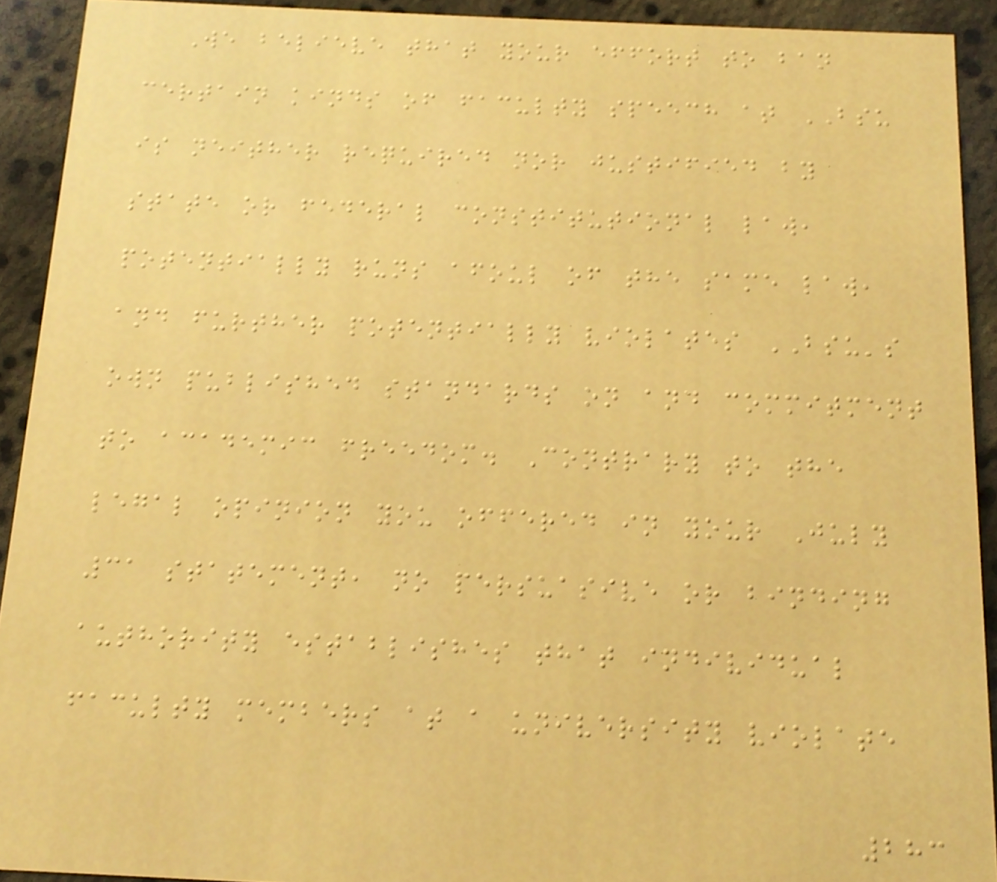We believe that your effort to ban
certain kinds of faculty speech at BSU
is neither required nor justified by
state or federal constitutional law,
potentially runs afoul of the same law,
and further potentially violates BSU's
own published standards on and commitment
to academic freedom. Contrary to the
legal opinion you offered in your July
31 statement, no persuasive or binding
authority establishes that individual
faculty members at a university violate
283
